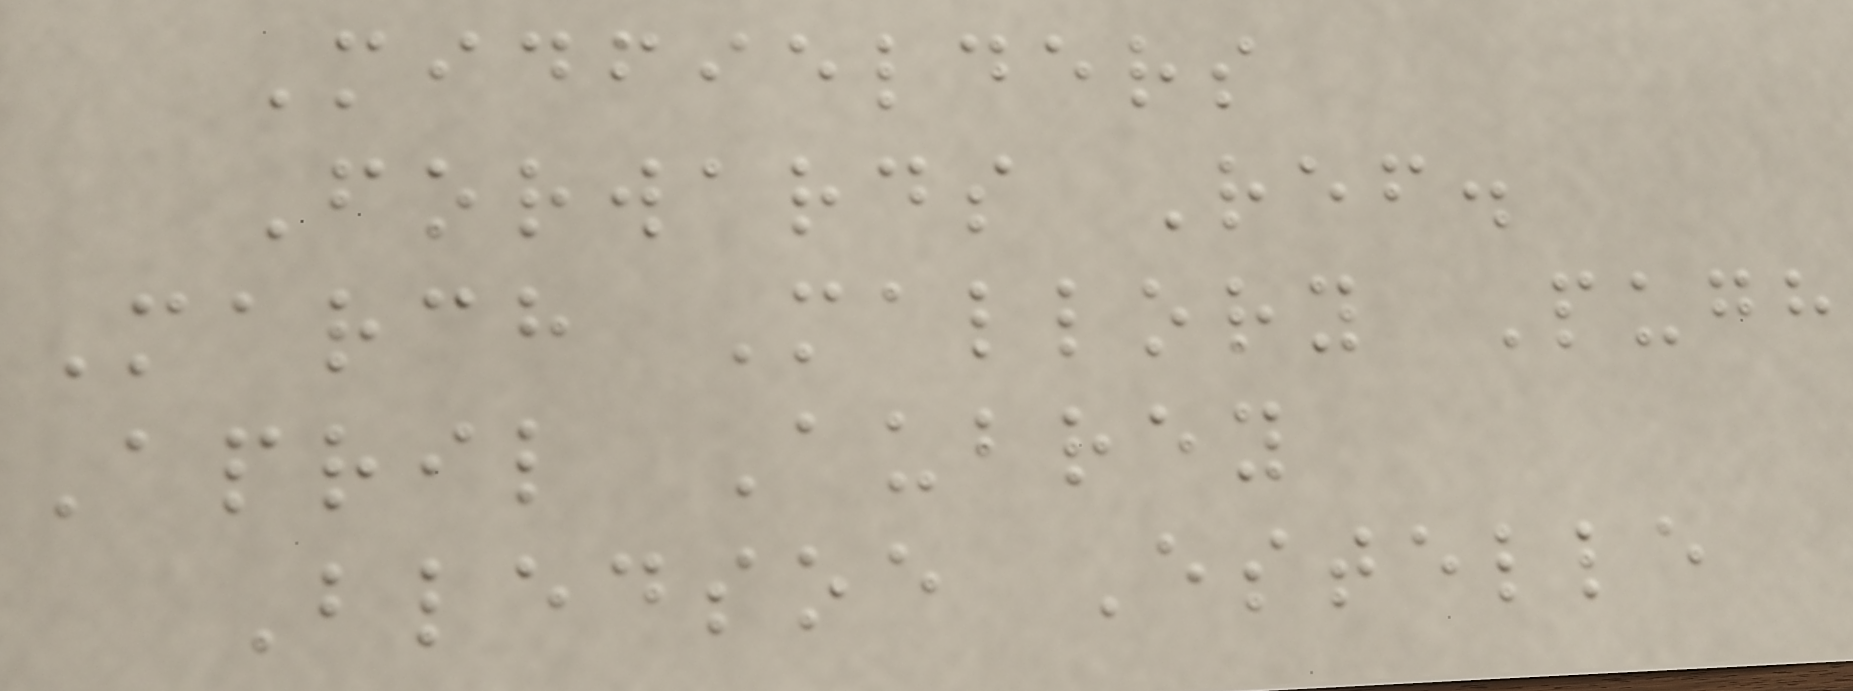Midfielders
Forwards Ref.
March Mallory Pugh
April Aubrey
Bledsoe Estelle
